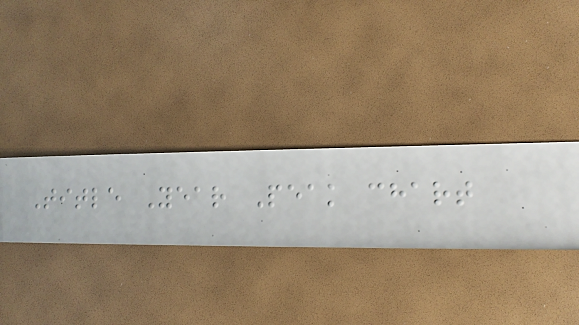Title Year Peak chart
